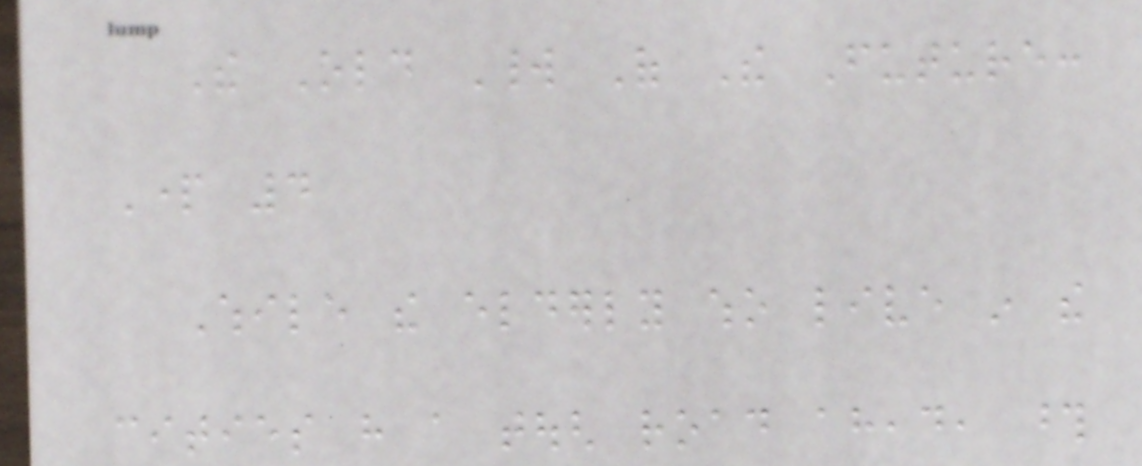The Old World Of The Future:
Part 4
While the elderly who live in the
cities have a tough road ahead, those
